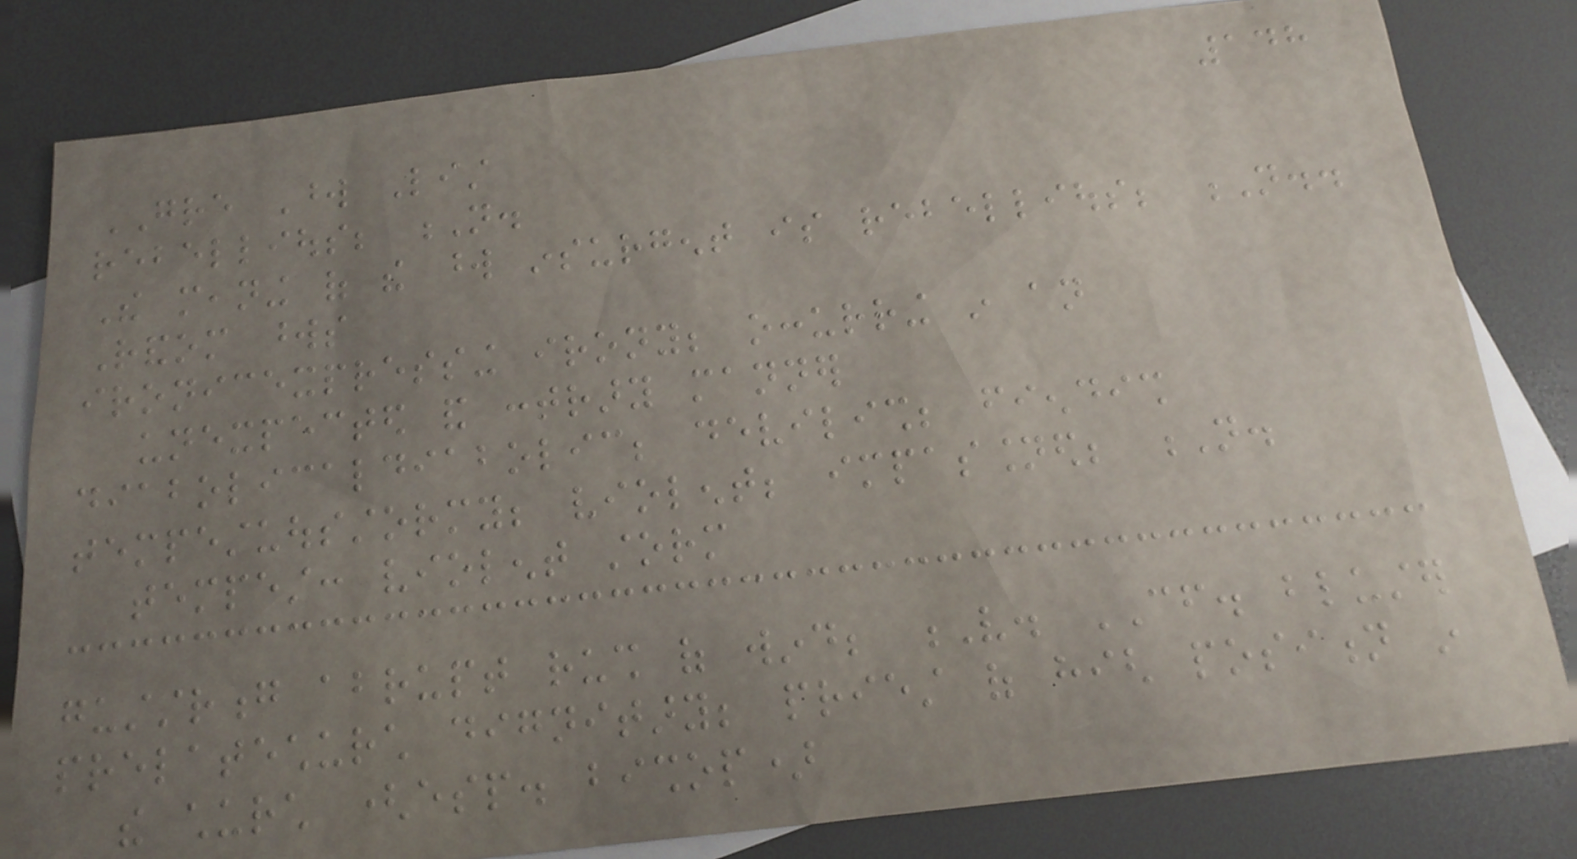148
GRE Word List
rebellious; N.
The meaning of the word insurgent is rebellious; N..
Random words
ironicexpressing irony; occurring in an
unexpected and contrary manner
diabolicaldiabolic; devilish; fiendish
tempestuousstormy; violent; impassioned; N.
tempest: violent storm
guststrong abrupt rush of wind; V. CF. bluster
prelatechurch dignitary; priest of high position in
the church (esp. bishop)
